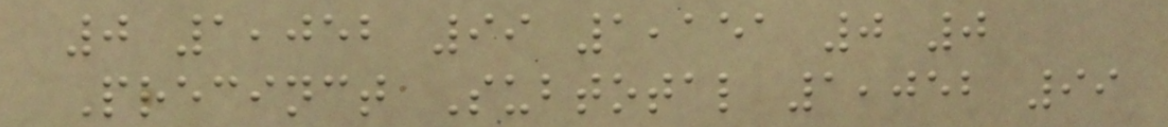0 1,052 99 1,151 0 0
Precinct Subtotal 1,052 99
